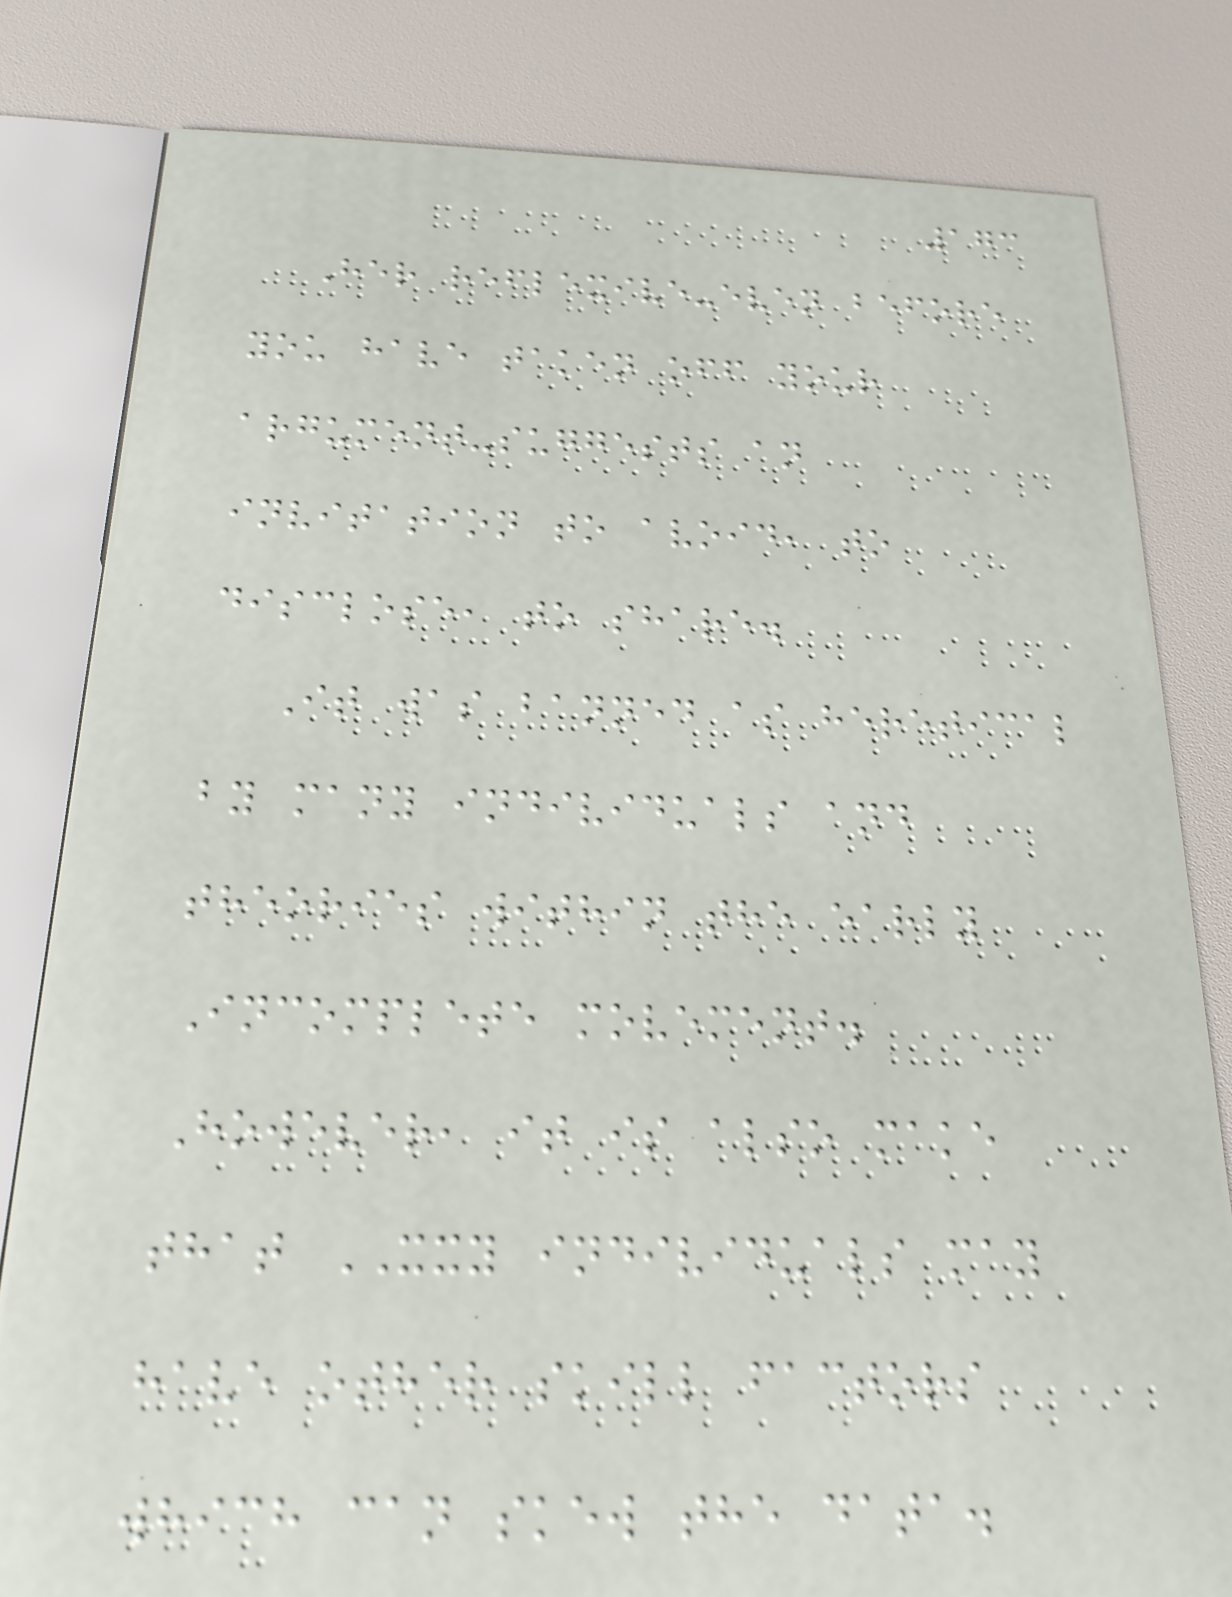173
Her reflexive-even before
you have taken off your
argument-suggests an
invitation to avoid, to
disclose, to share.
It was banned as heretical
by many individuals and
theories within the early
Incomplete movement.
However, it is also make
that XXY individuals may
have other skill factors
which can skew the data.
